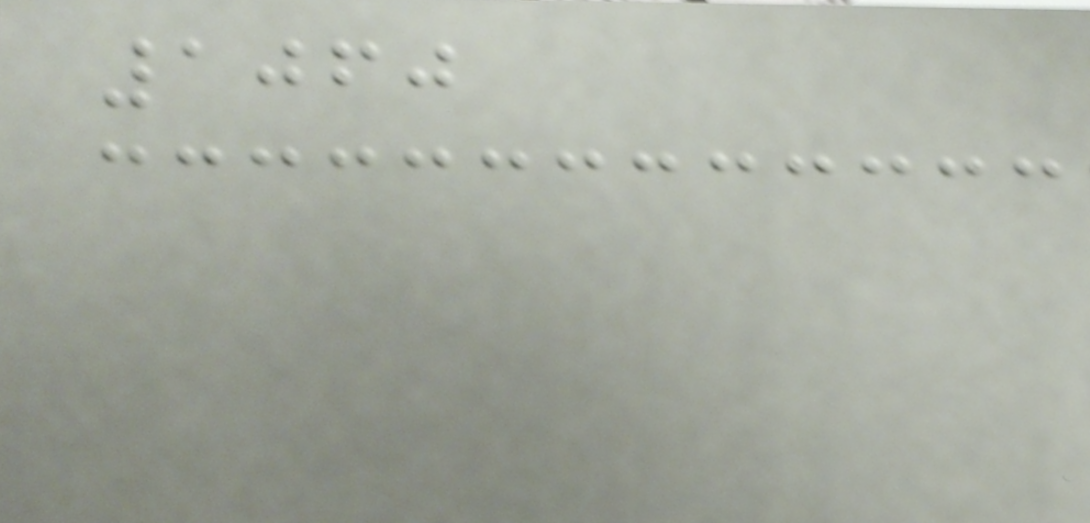1060
